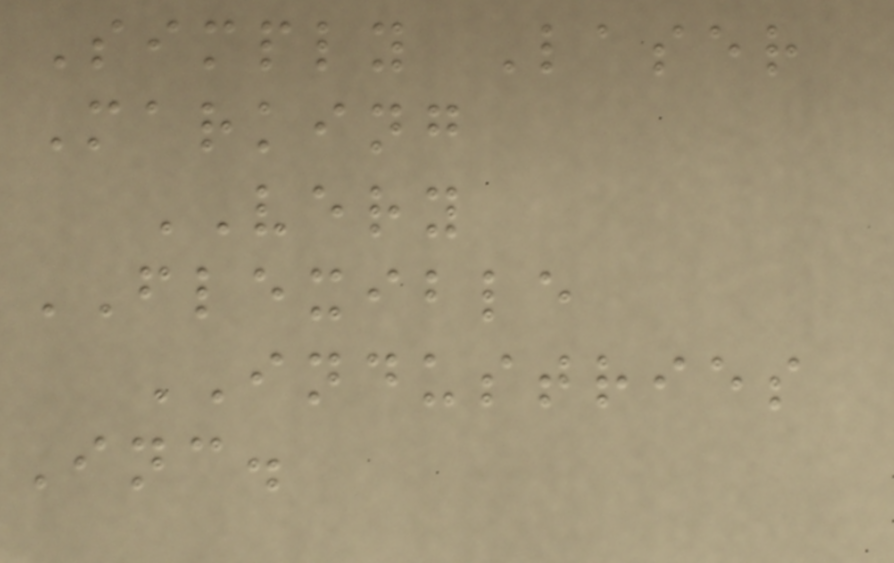Simply Laser
Marking
VERY
FLEXIBLE
INDUSTRIES
Inc.
